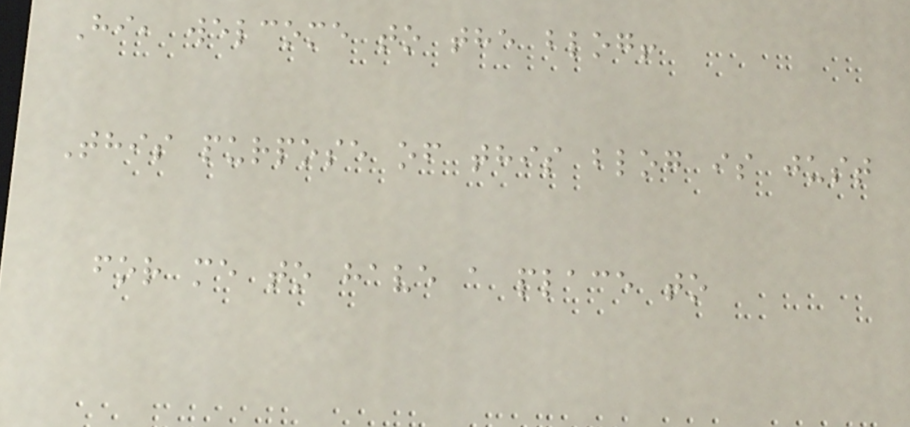Hi, welcome to the blog!
This purpose of this blog is just
for me to have a place to
